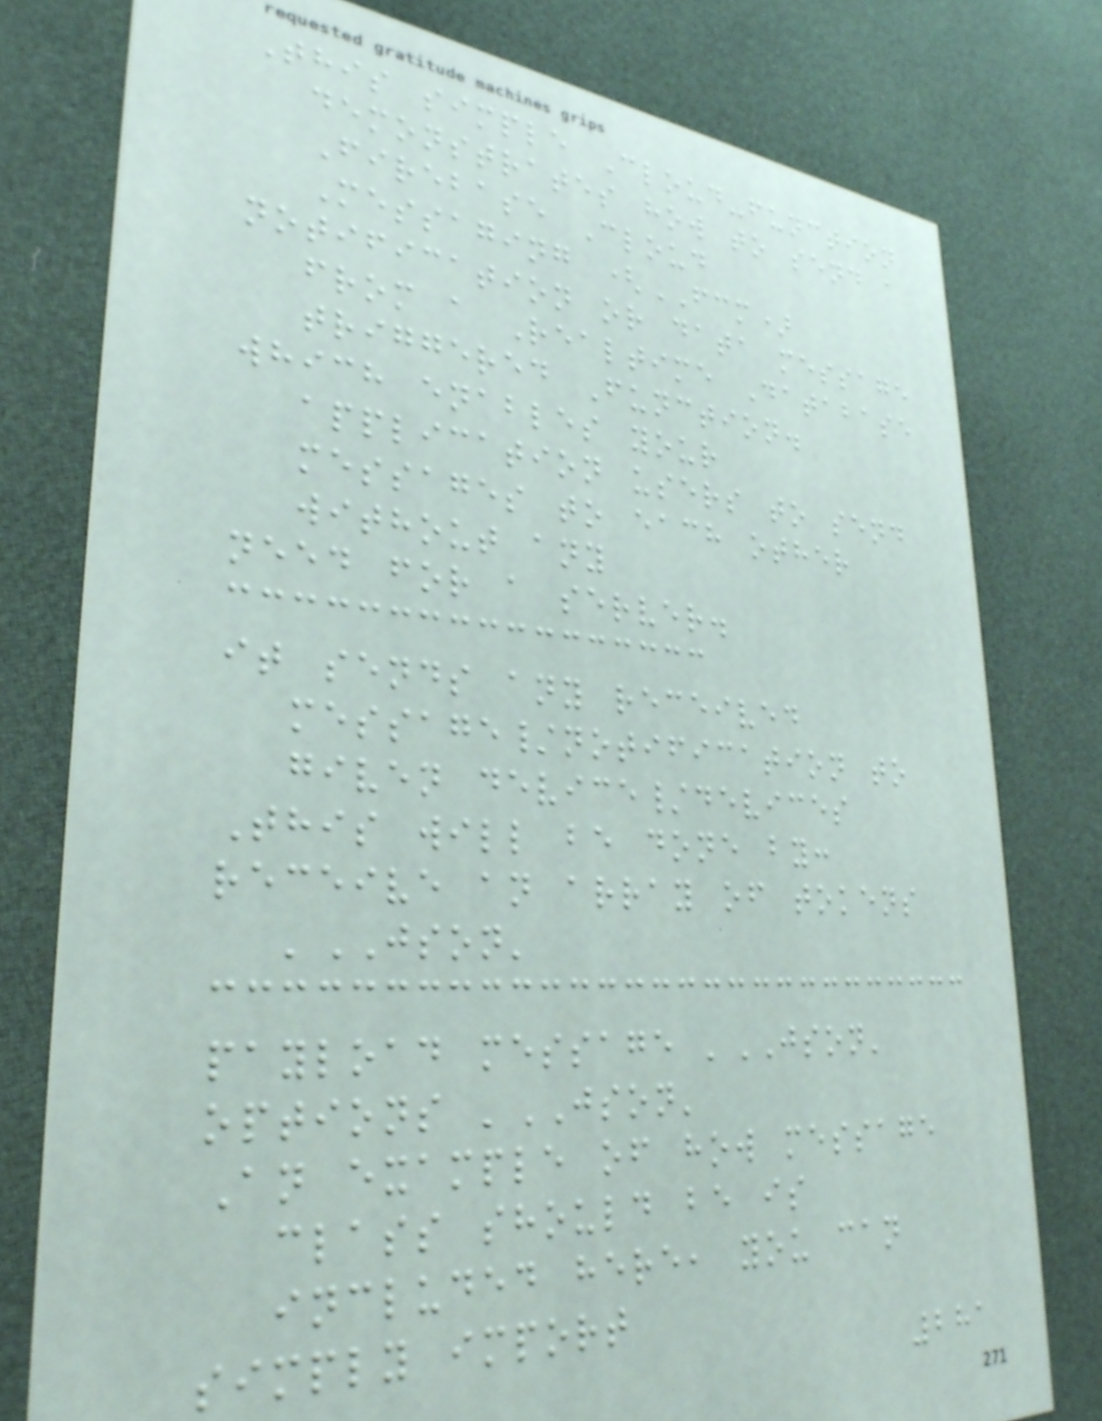This simple Cloud-function
demonstrates how to send a
Firebase Cloud
Messaging (FCM)
notification or data message
from a Realtime Database
triggered Function.
which enables your
application users to send
messages to each other
without any
need for a server.
it sends any received
message/notification to
given device/devices
This will be done by:
receive an array of tokens
'JSON'
payload message 'JSON'
options 'JSON'
An example of how message
class should be is
included here, you can
simply import
281
